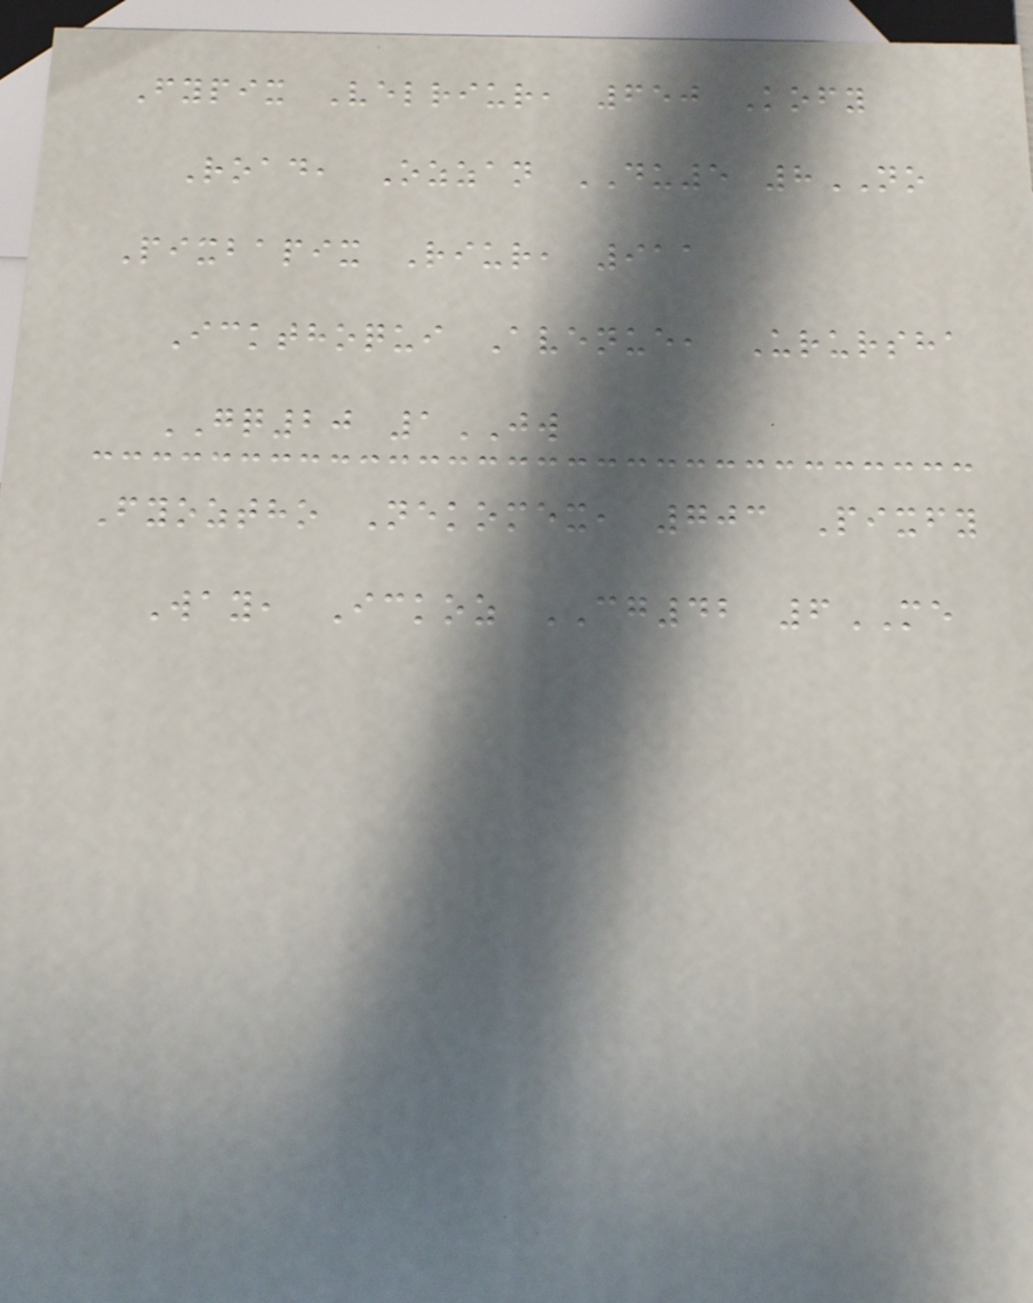Fypix Velriur, 650 Kofy
Road, Ozzan DU5 8NO
Pixbapix Riur, 911
Ickthoqui Avenue, Urursha
GQ20 1JW
Fyoztho Nekomex, 703 Pixfy
Way, Ickoz CG42 6ME
